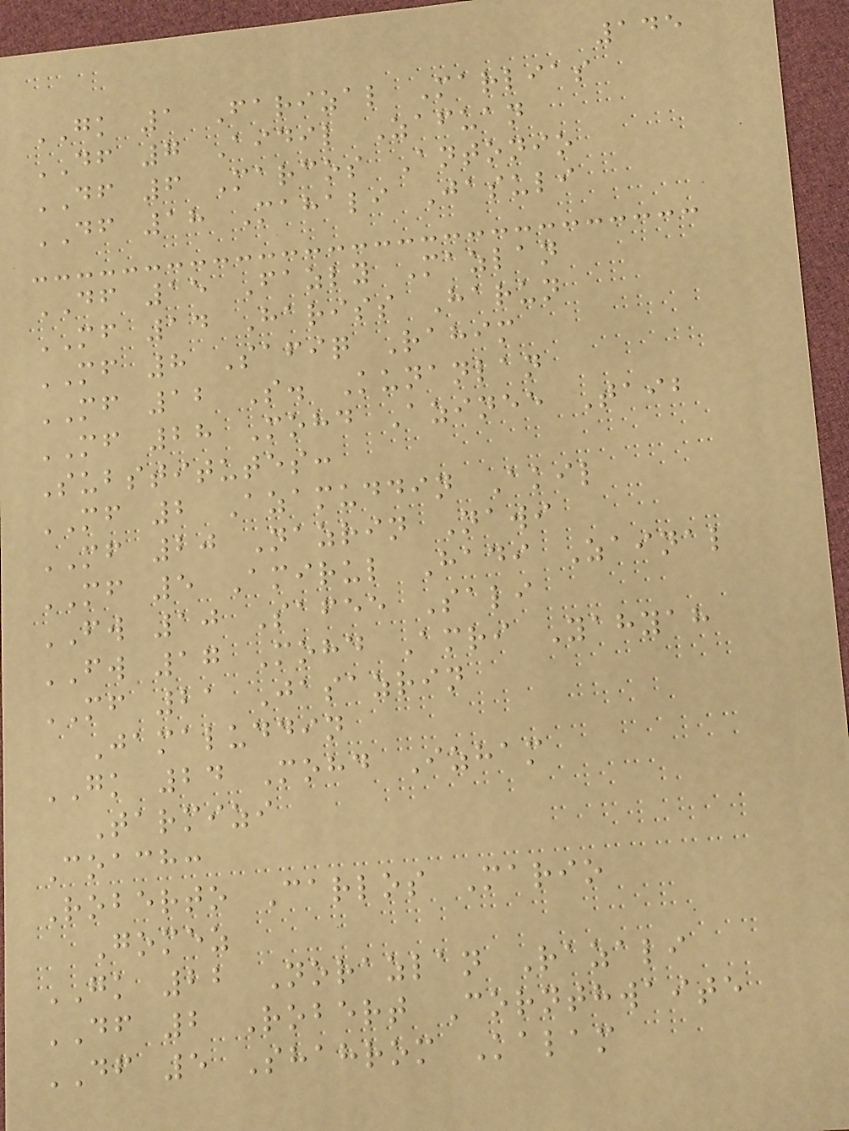145
GK 1 Farizal Marlias
DF 7 Aidil Zafuan
DF 6 Marcos Antonio
DF 18 Mahali Jasuli
DF 15 Fazly Mazlan
MF 14 Hariss Harun
MF 8 Safiq Rahim
MF 12 S. Kunanlan
MF 28 Mohd Azinee Taib
Substitutes:
MF 2 Azamuddin Akil
MF 20 Nazrin Nawi
MF 5 Amirul Hadi Zainal
FW 10 Safee Sali
FW 17 Mohd Amri Yahyah
MF 21 Jasazrin
Jamaluddin
GK 24 Mohd Izham
Tarmizi
Coach:
Roberto Carlos Mario
Gomez
GK 22 Norazlan Razali
DF 2 Robert Cornthwaite
DF 5 Shahrom Kalam
